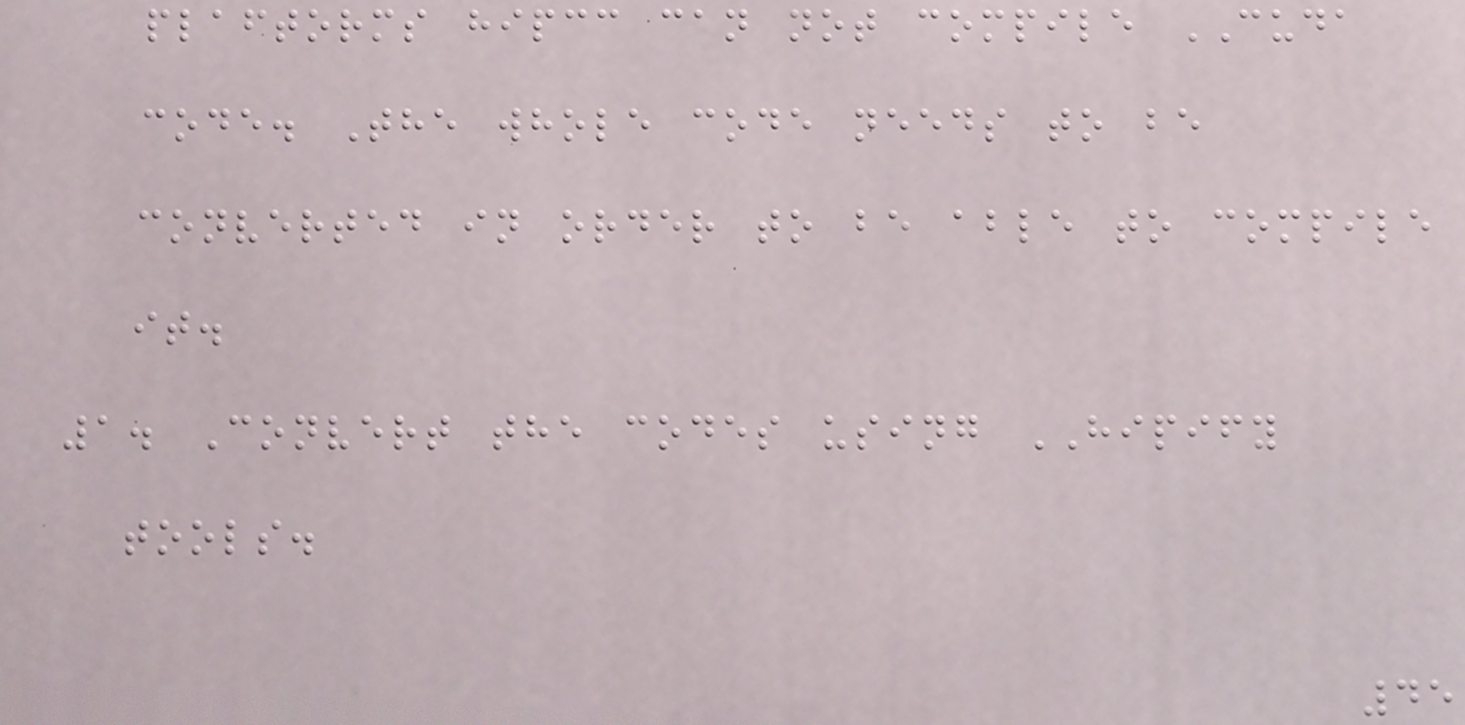plaftorms hipcc can not compile CUDA
code. The whole code needs to be
converted in order to be able to compile
it.
1. Convert the codes using HIPIFY
tools.
45
